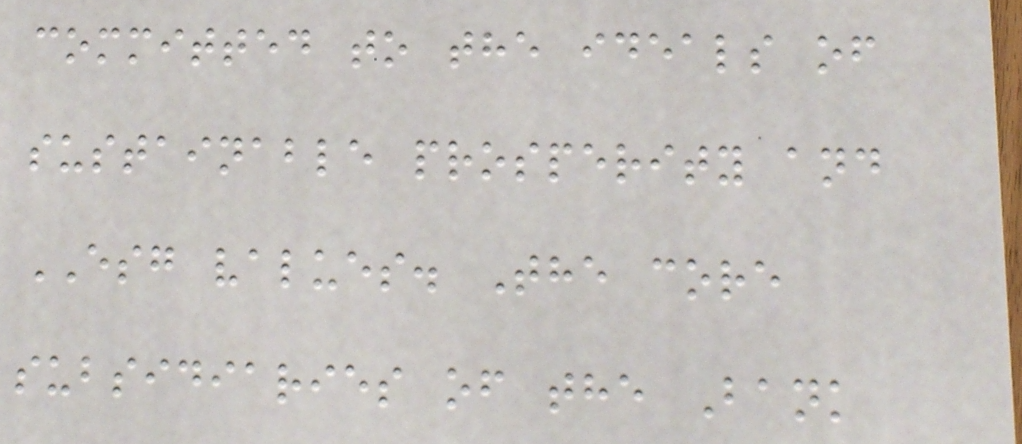committed to the ideals of
sustainable prosperity and
ESG values. The core
subsidiaries of the Bank
